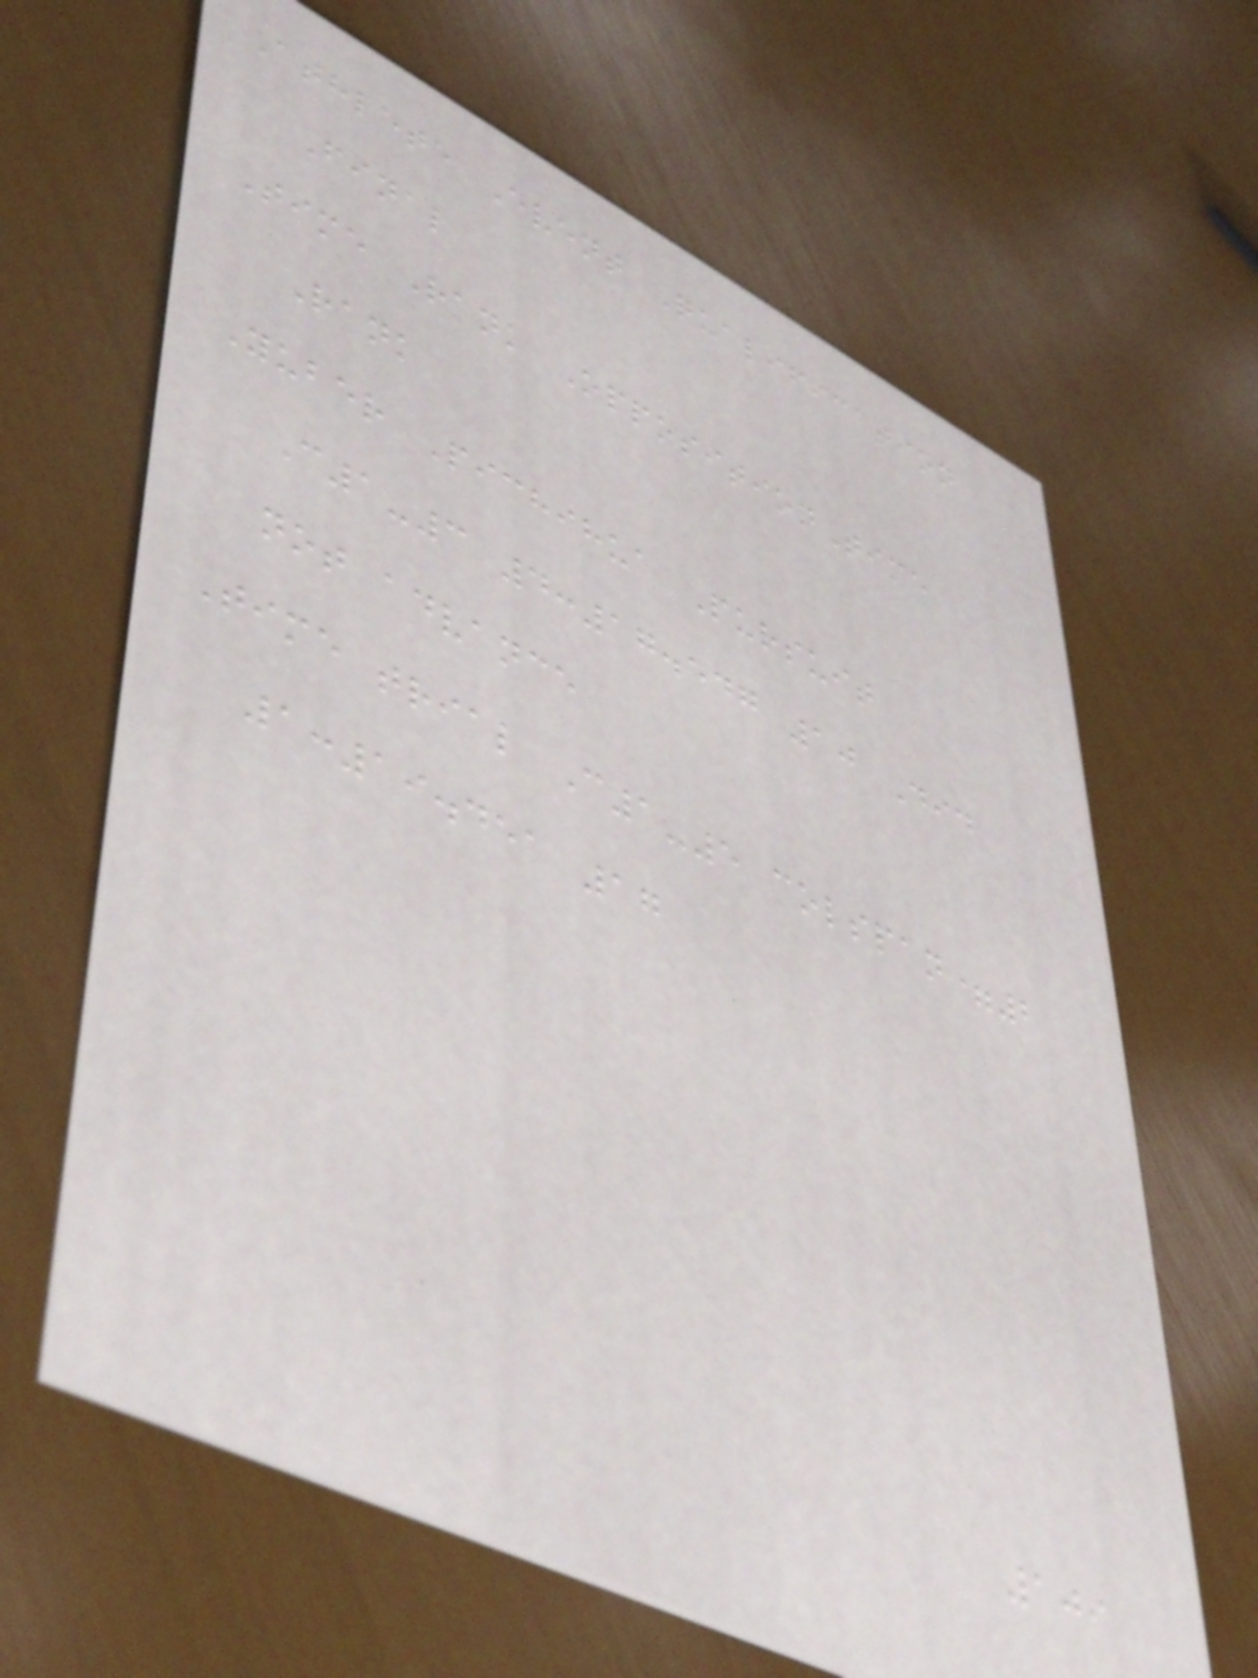Athlete Event Qualification
Final
Time Rank OppositionTime
Rank
Yuber Pichihua Pursuit
C1-3 4:17.547 10 Did
not advance
Time trial C1-5 colspan=2
1:19.451 17
109
